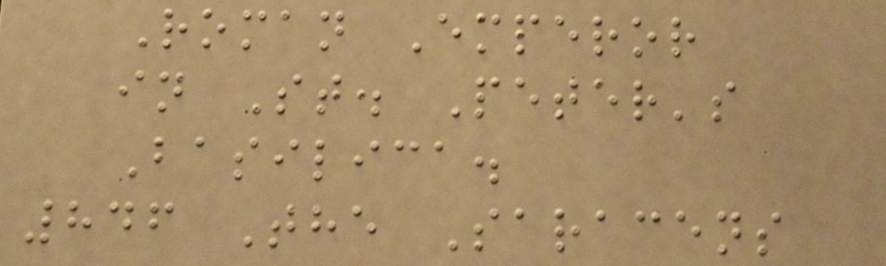Roman Emperor
in St. Peter's
Basilica.
846 The Saracens
